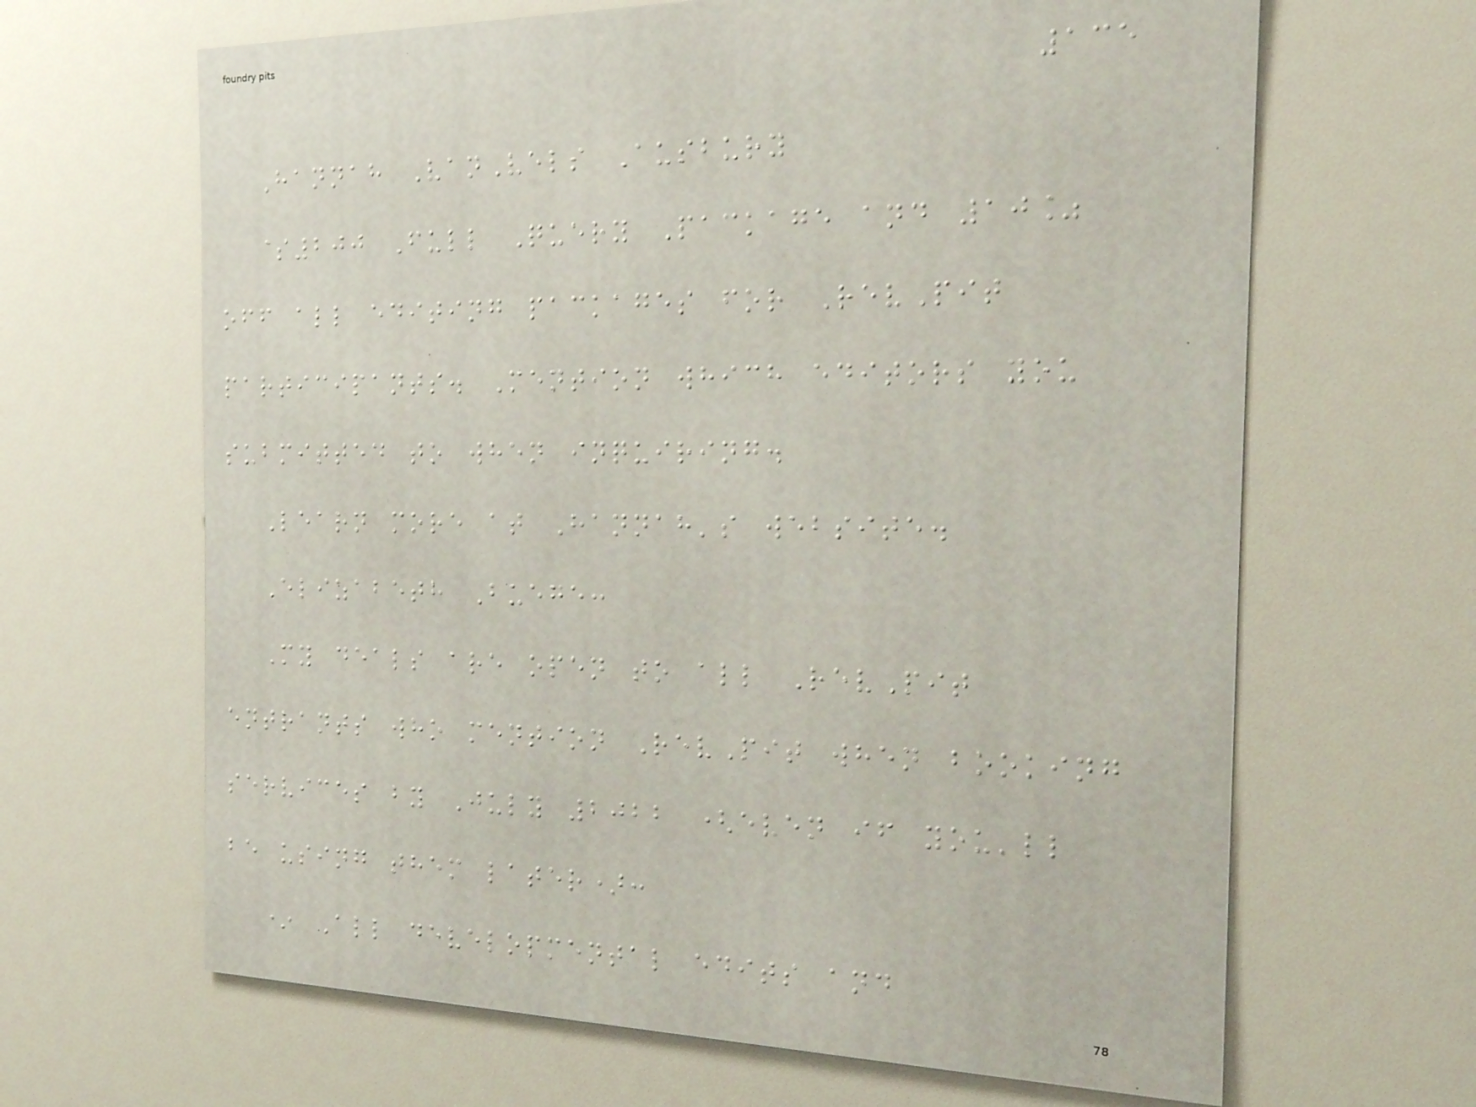135
Hannah VanVels Ausbury
$200 Full Query Package and 10%
off all editing packages for RevPit
participants. Mention which editors you
submitted to when inquiring.
Learn more at Hannah's website.
Elizabeth Buege:
My deals are open to all RevPit
entrants who mention RevPit when booking
services by July 2022 (even if you'll
be using them later):
* All developmental edits and
